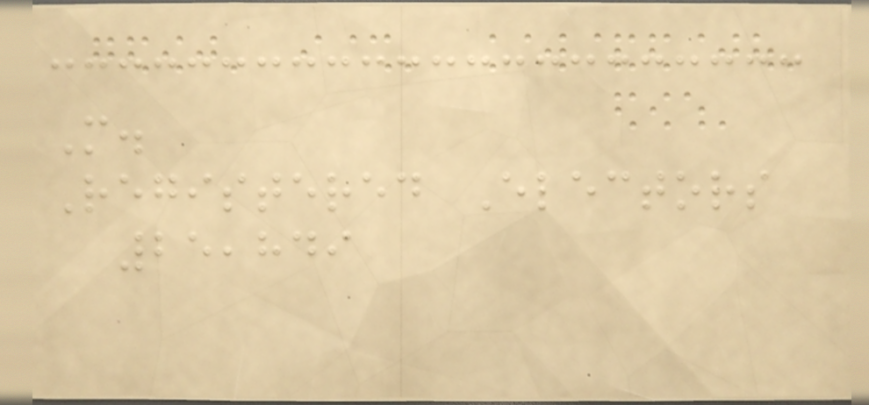M.
Registered Electors
25,849
